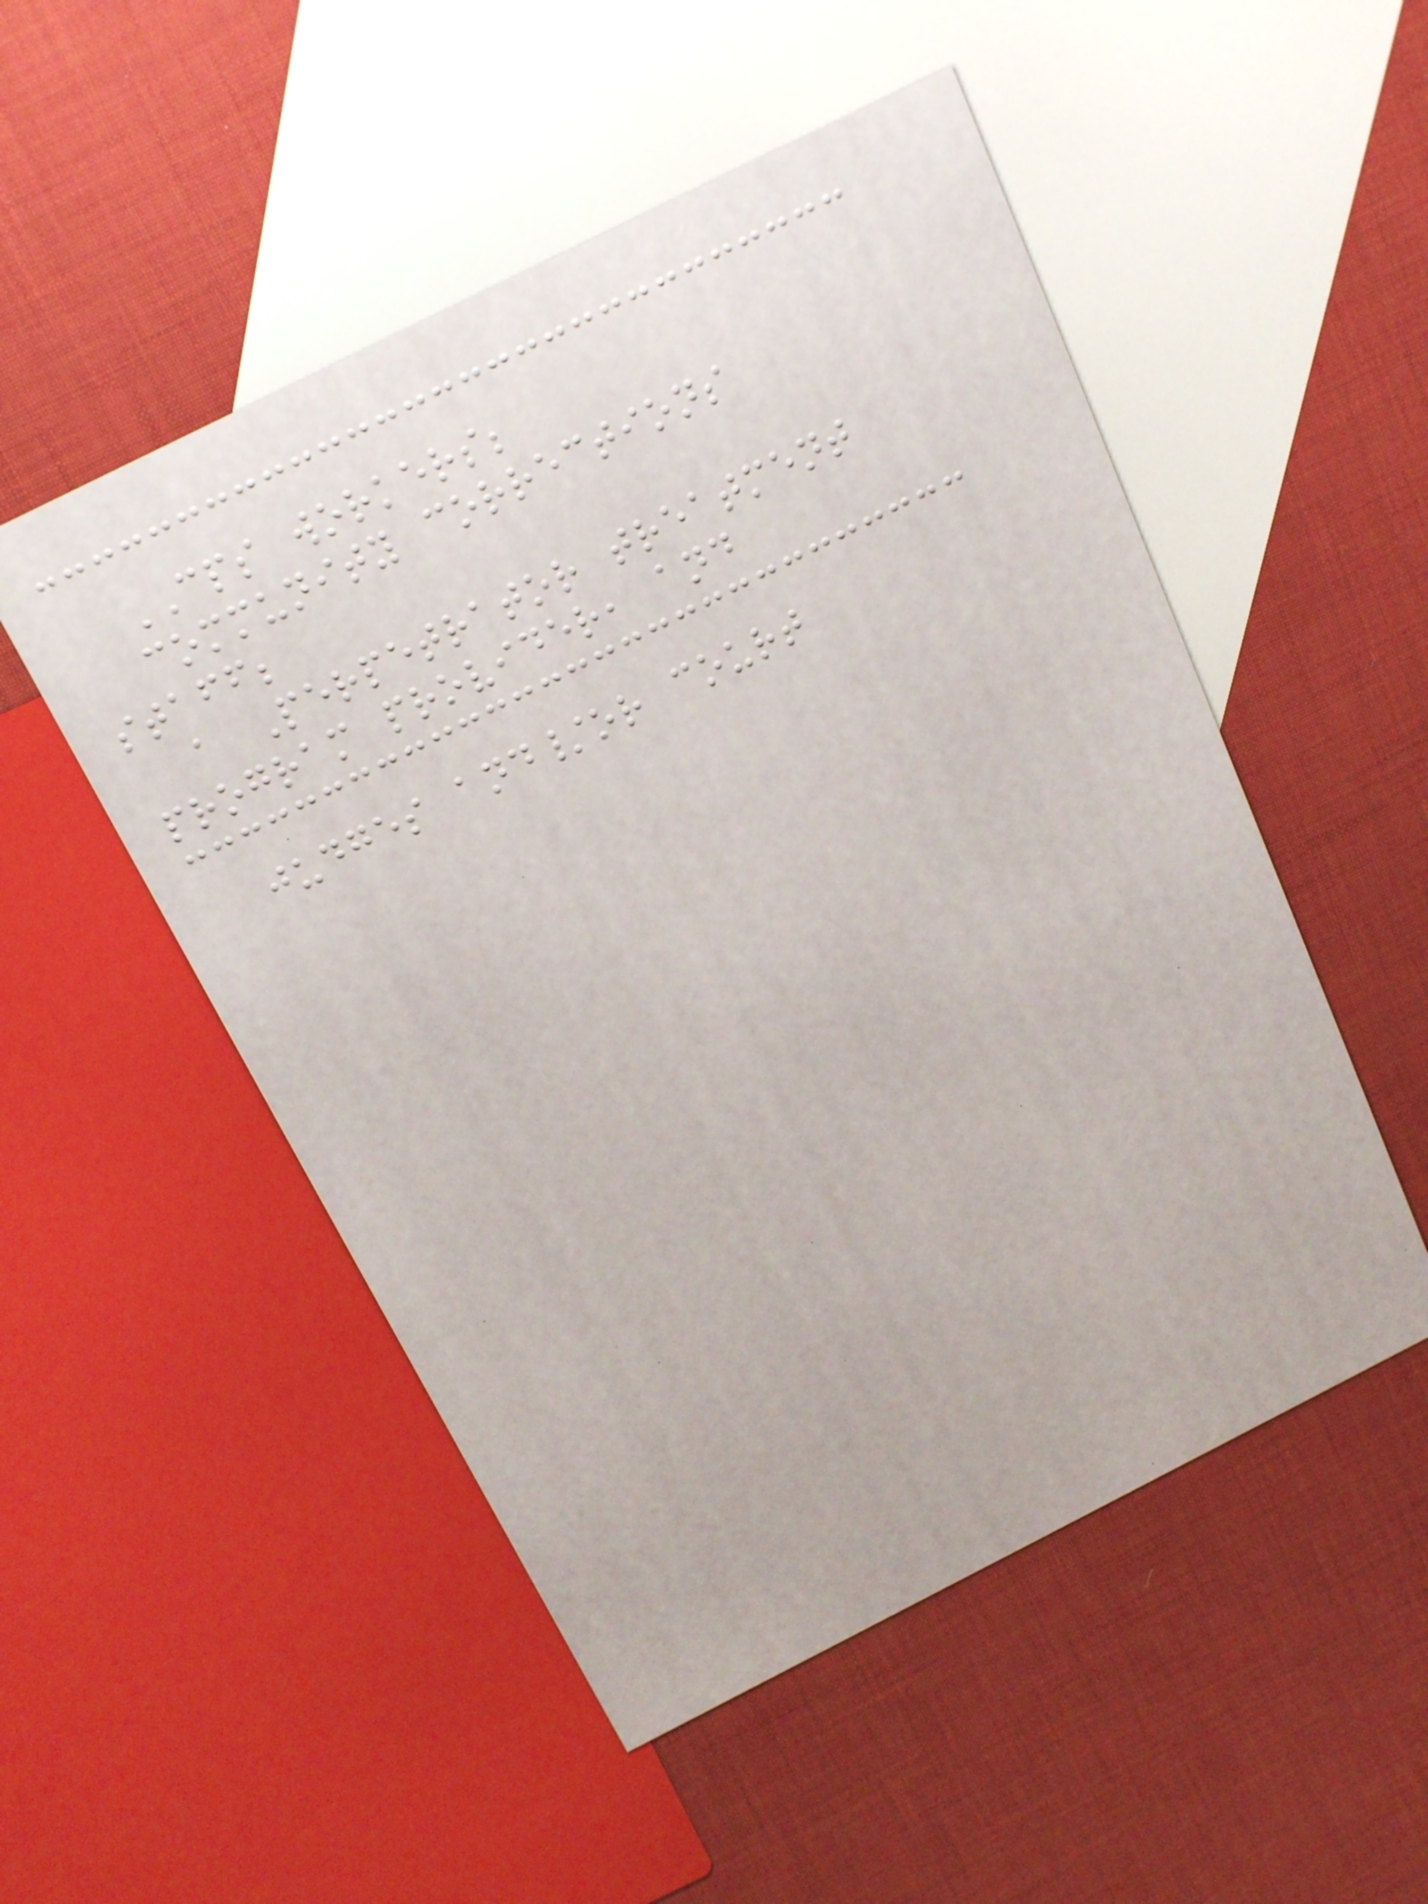CPS workers;
community corrections
staff;
a Perpetrator treatment
program provider, and
judges and/or court
